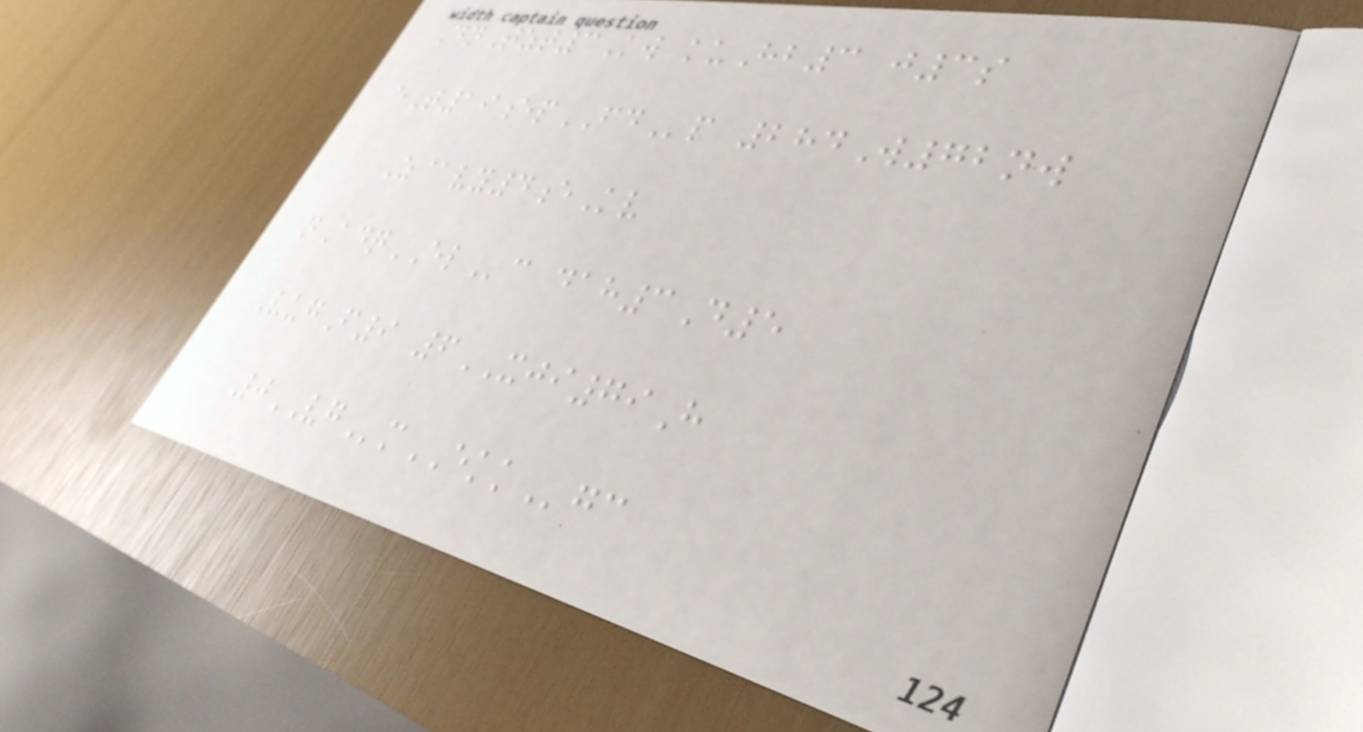DnTzt3Kw kuHb3 j3s
eT19epFDp 284W72nw
Z@vy4eKv
nAdqELc dah3D5
VugF9 6XJI79H
0VGmEKKgc
